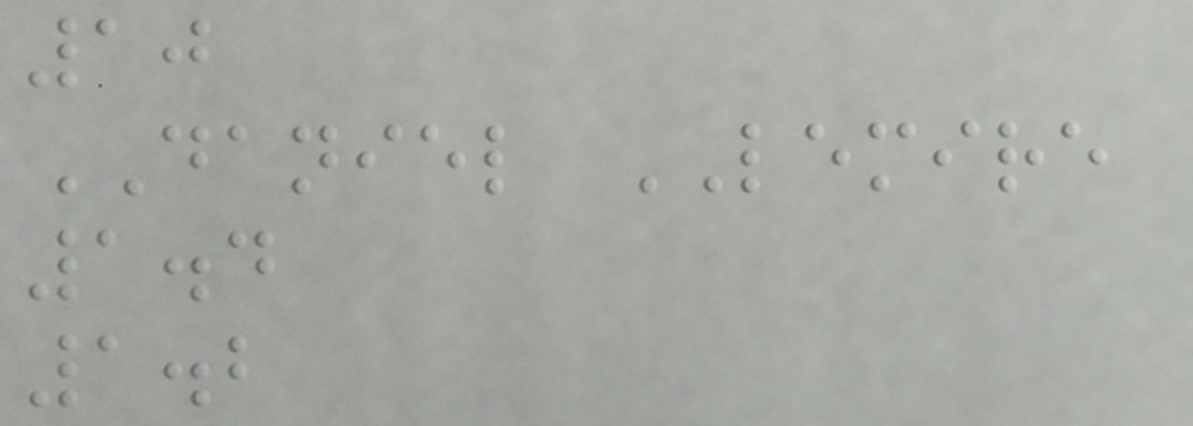10
DANIEL LEMIRE
1.4
1.2
